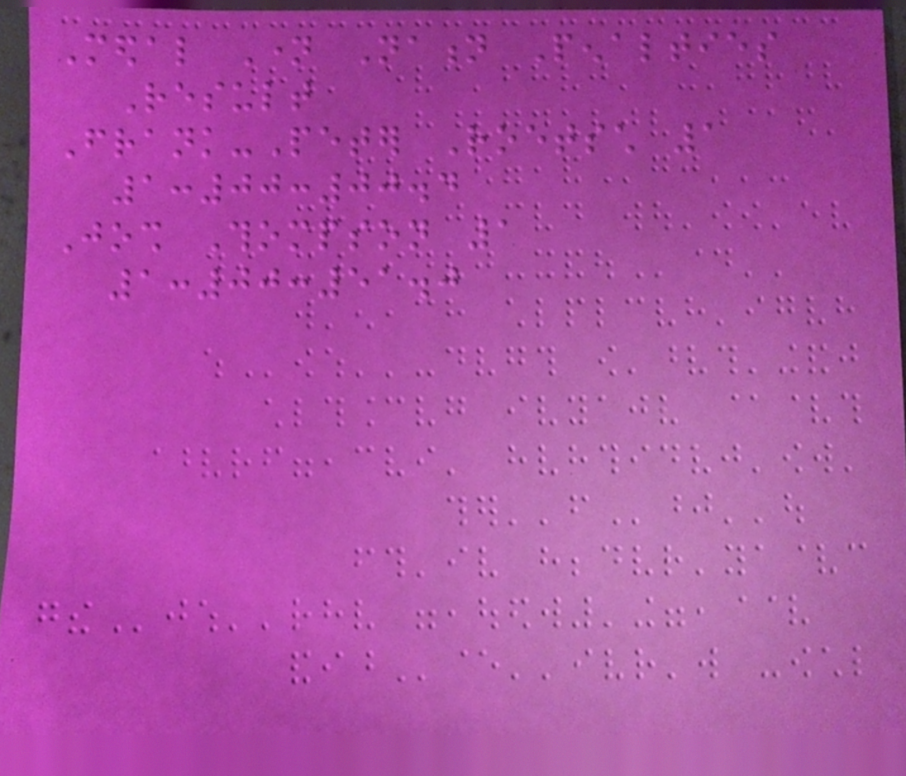Medal Name Nation Penalties
Result
Frank-Peter Roetsch 1
1:00:00.4
Josh Thompson 1
1:00:51.0
